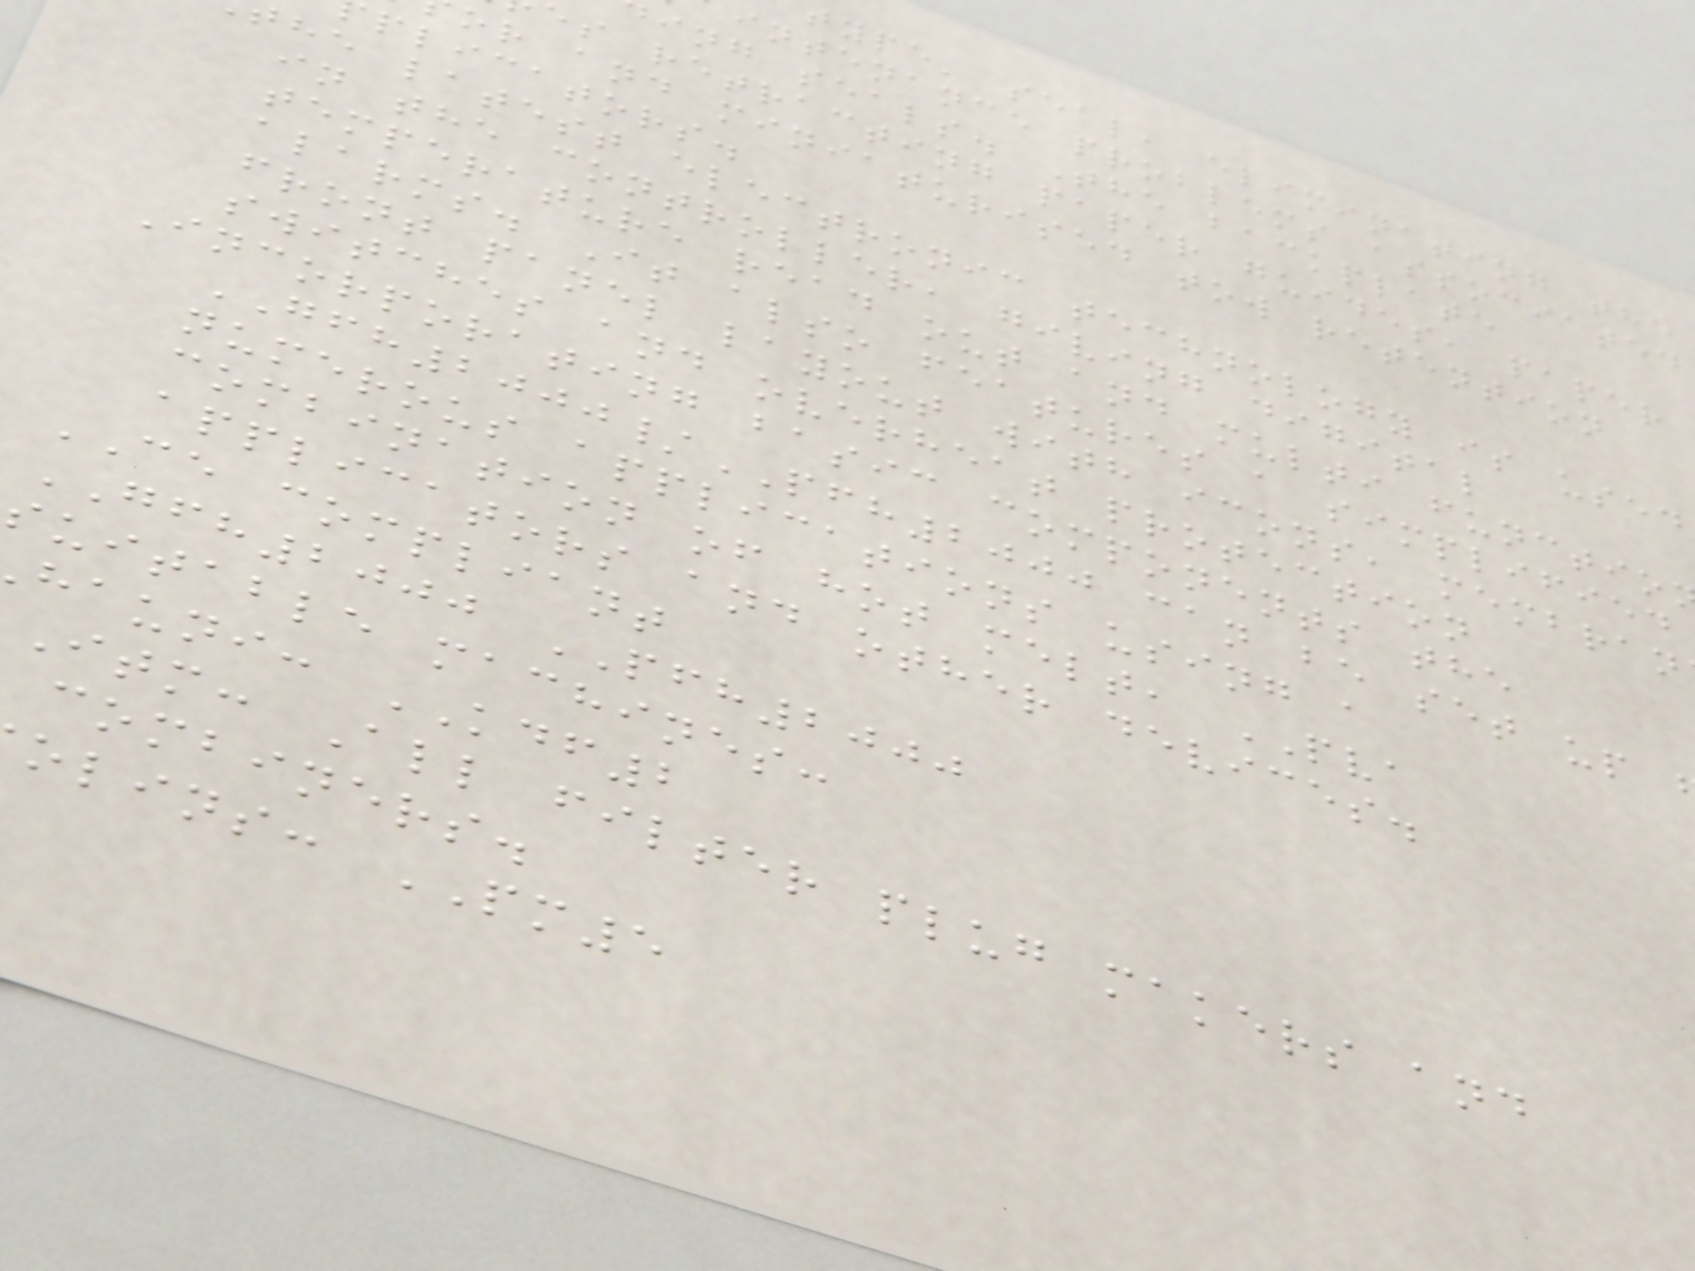type' seal, eliminating the
intenance problems associated
ing seals. The backplate
es retracting paper guides, paper
or and miniaturised tow retention
plicators.
he latest electronic technology is used
in the controller, giving digital
temperature read out and multi functio
alarms. It also features a simplified
front panel layout with icons, membran
switches and overheat protection
Incorporating basic components the
GFH2000/PFH2000 can be set up
numerous applications using a
combination of hot melt, PVA
applicators and other devices.
CE compliant
GFH2000 PFH2000
suitable machines:
hauni: KDF2
itm: All filter plug makers and
combiners.
olins: PM5
